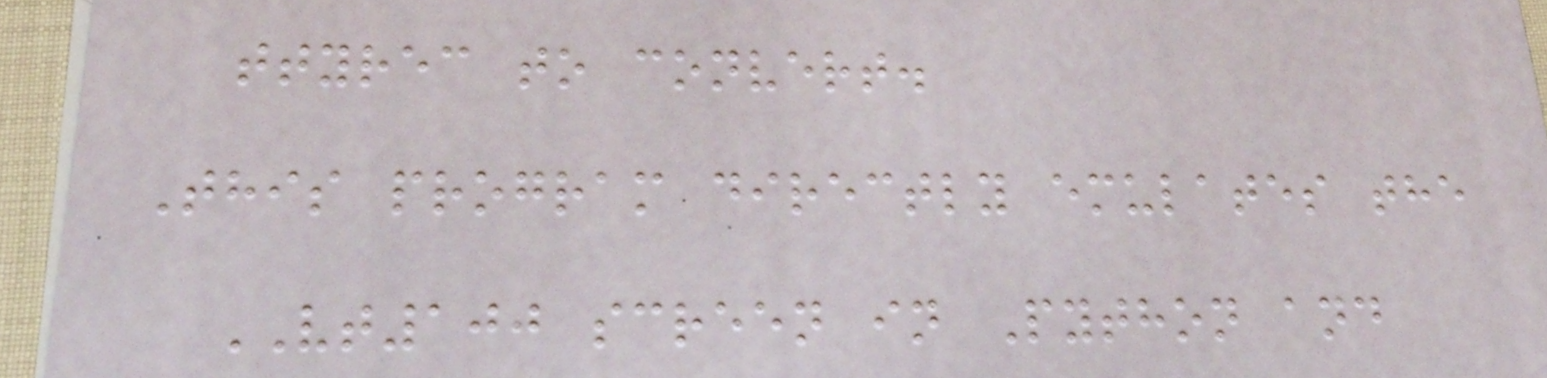ttyrec to convert.
This program directly emulates the
VT100 screen in Python and
